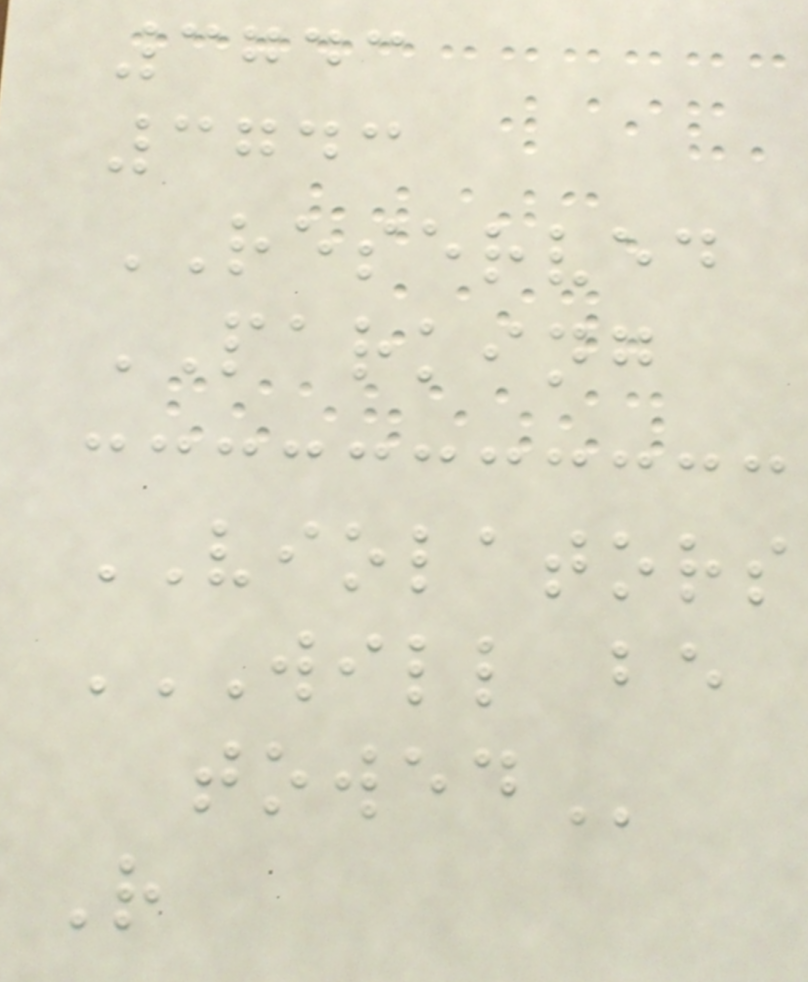3743
3743
RESERVED
PARKING
VIOLATORS
WILL BE
TOWED
R
